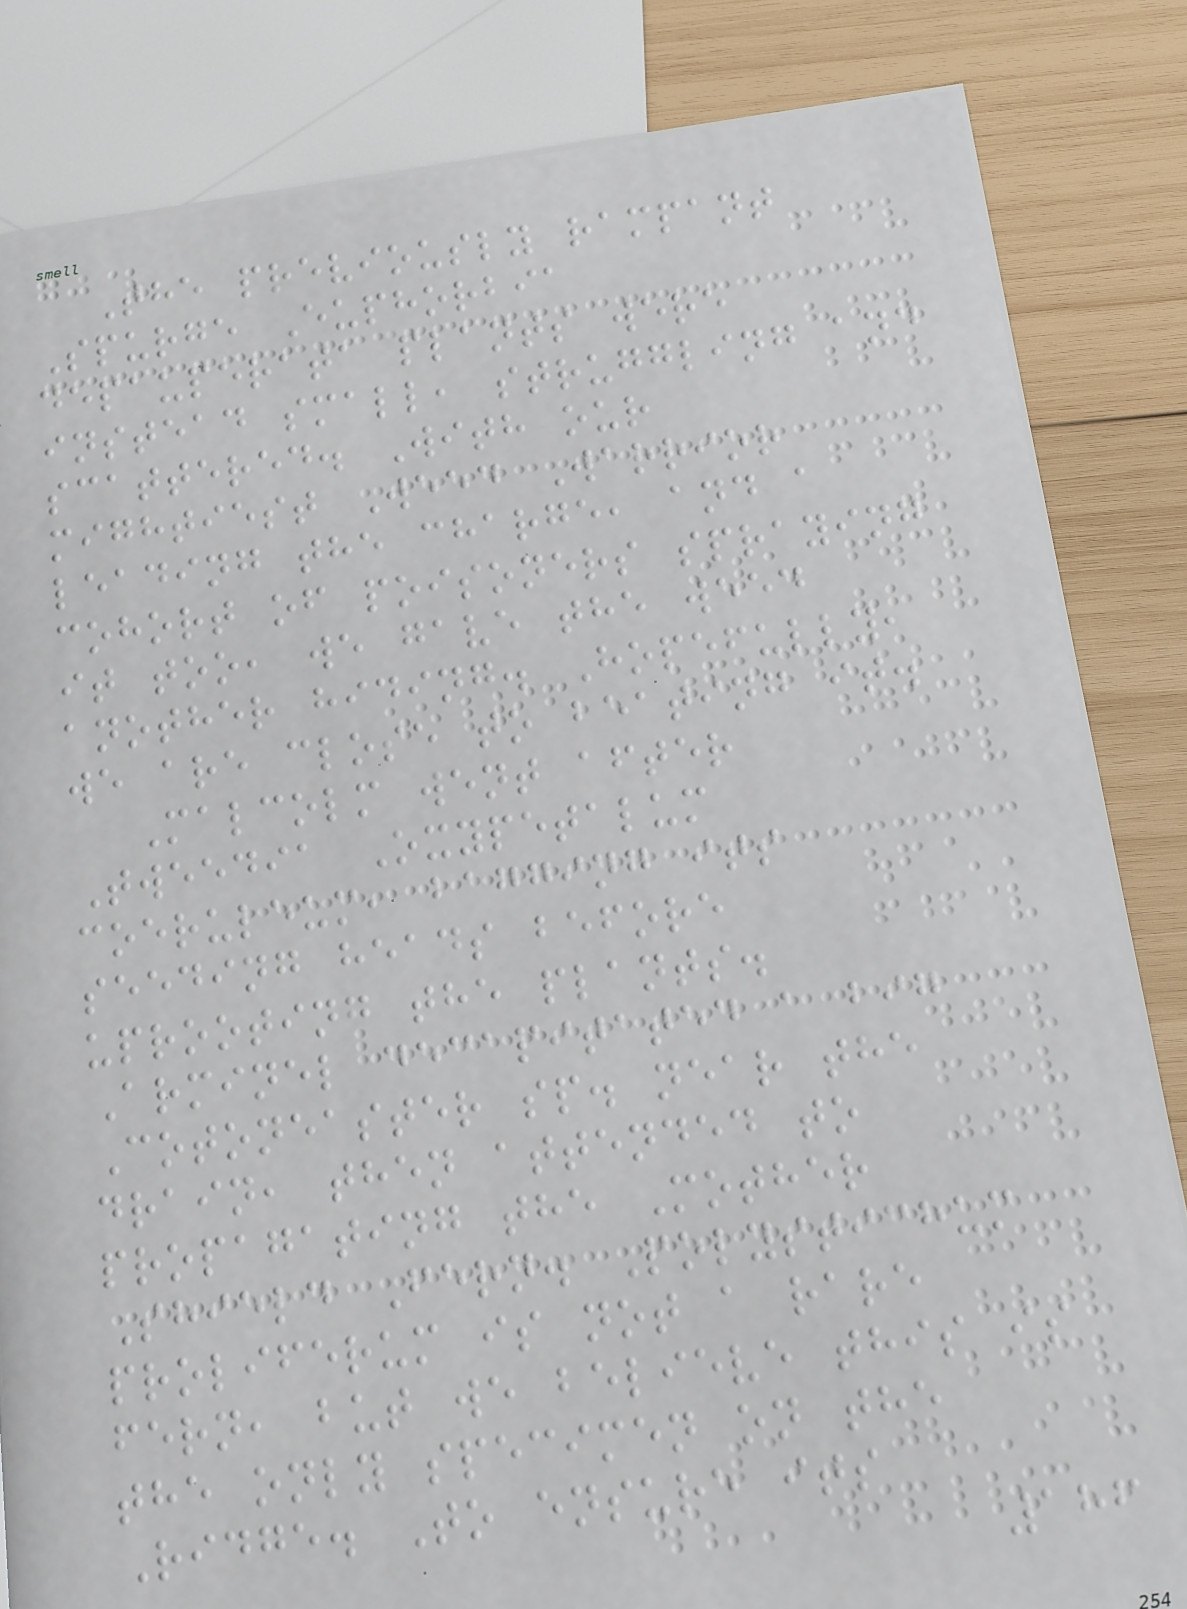The previously rampant
Spurge Euphorbia
depauperata plants were
instead small, struggling and
scattered. With our
mightiest Weed Warrior
leading the charge, and a
cohort of poisoners spraying
it too, we gave the weed
another hiding. Hopefully,
we are close to beating it.
Malcolm went after
Tweedia Oxypetalum
coeruleum, bagging its
seeding heads before
uprooting the plants.
Arminel decapitated a big
Cotoneaster sp. near the
drain, then attended to
propagating the Mother
Shield Fern. Polystichum
proliferum is not a rare
fern, but we believe this is
the only specimen on the
Ridge. To ensure its
186
